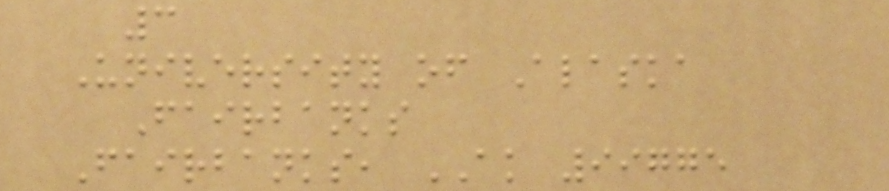3
University of Alaska
Fairbanks
Fairbanks, AK 99775
